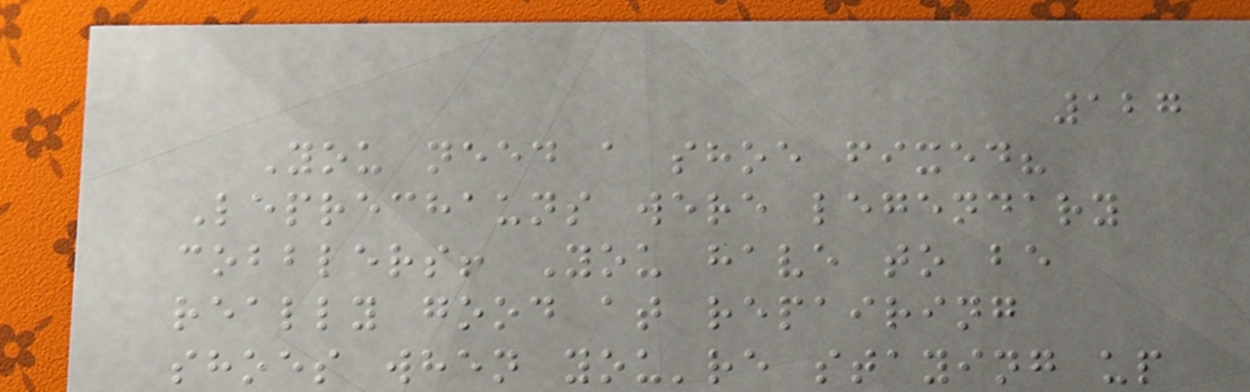127
You need a shoe fixed?
Leprechauns were legendary
cobblers! You have to be
really good at repairing
shoes when you're staying up
